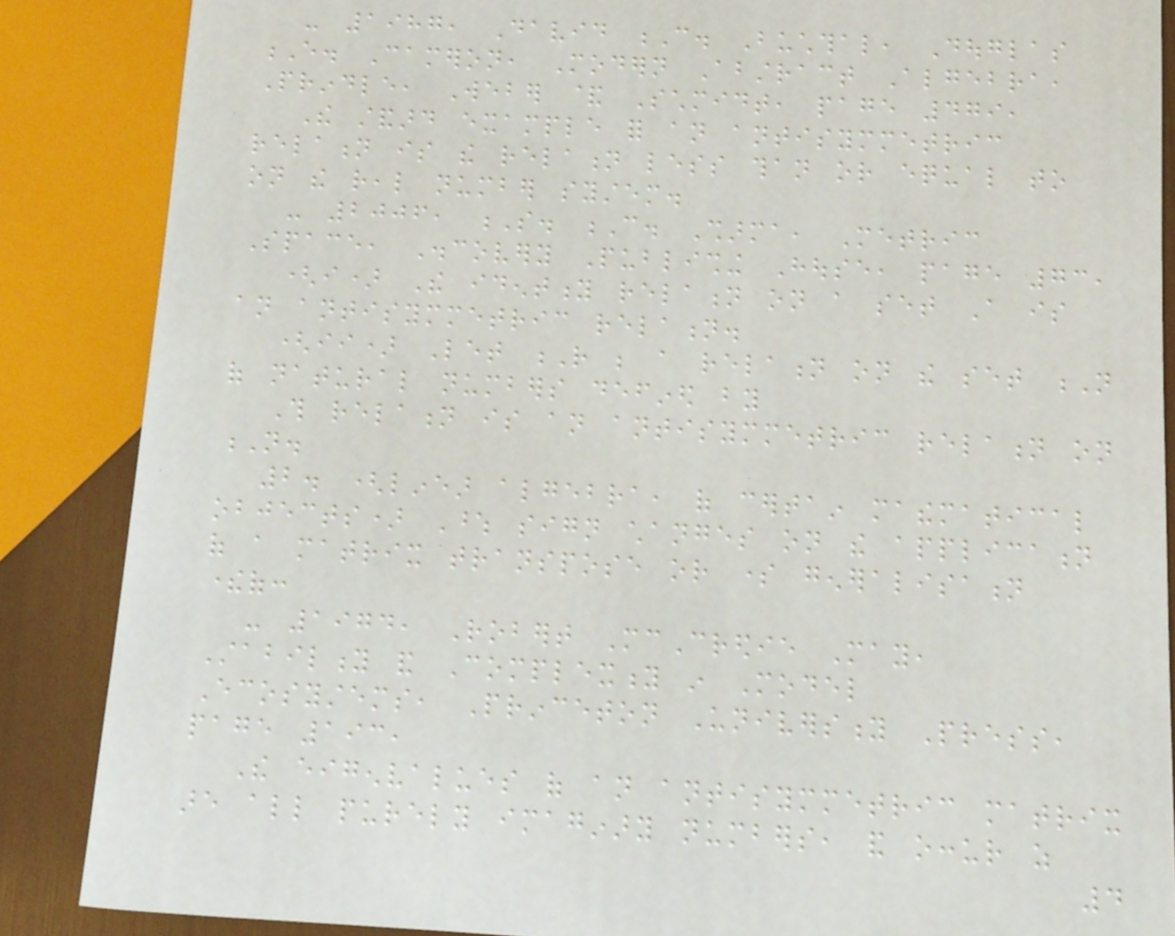- 1987, David C. Buchthal, Douglas
E. Cameron, Modern Abstract Algebra,
Prindle, Weber & Schmidt, page 479,
The standard example for an antisymmetric
relation is the relation less than or equal to
on the real number system.
- 2006, S. C. Sharma, Metric
Space, Discovery Publishing House, page 73,
(i) The identity relation on a set A is
an antisymmetric relation.
(ii) Let R be a relation on the set N
of natural numbers defined by
This relation is an antisymmetric relation on
N.
2. (linear algebra, of certain mathematical
objects) Whose sign changes on the application
of a matrix transpose or some generalisation
thereof:
- 1974, Robert McCredie May,
Stability and Complexity in Model
Ecosystems, Princeton University Press,
page 193,
The eigenvalues of an antisymmetric matrix
are all purely imaginary numbers, and occur as
4
